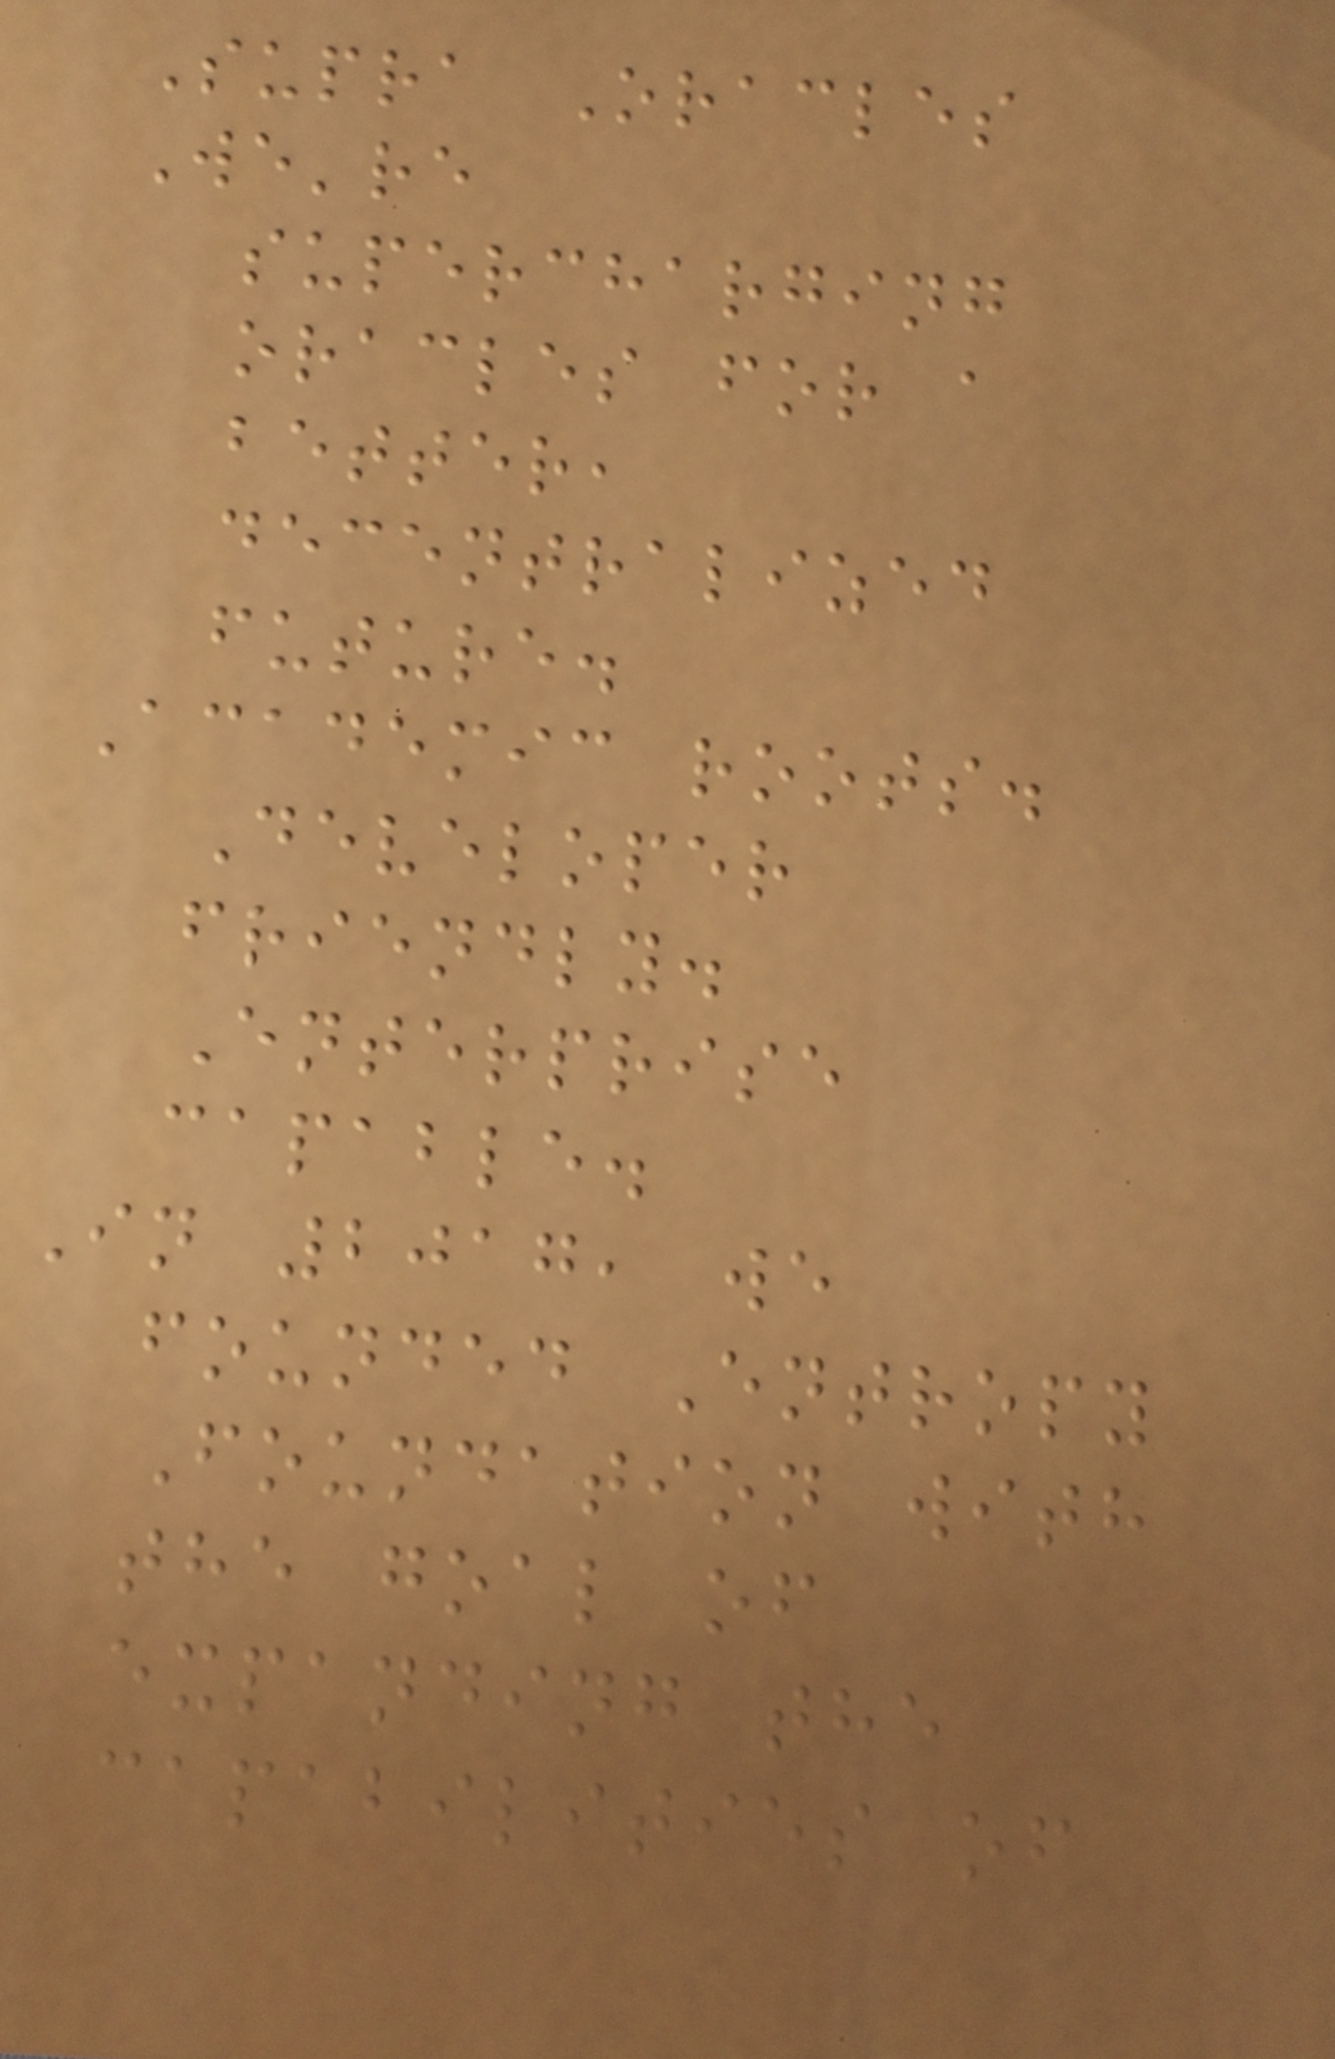Supra Oracles
We're
supercharging
oracles for a
better,
decentralized
future.
Academic roots.
Developer
friendly.
Enterprise
capable.
In 2017, we
founded Entropy
Foundation with
the goal of
expanding the
capabilities of
